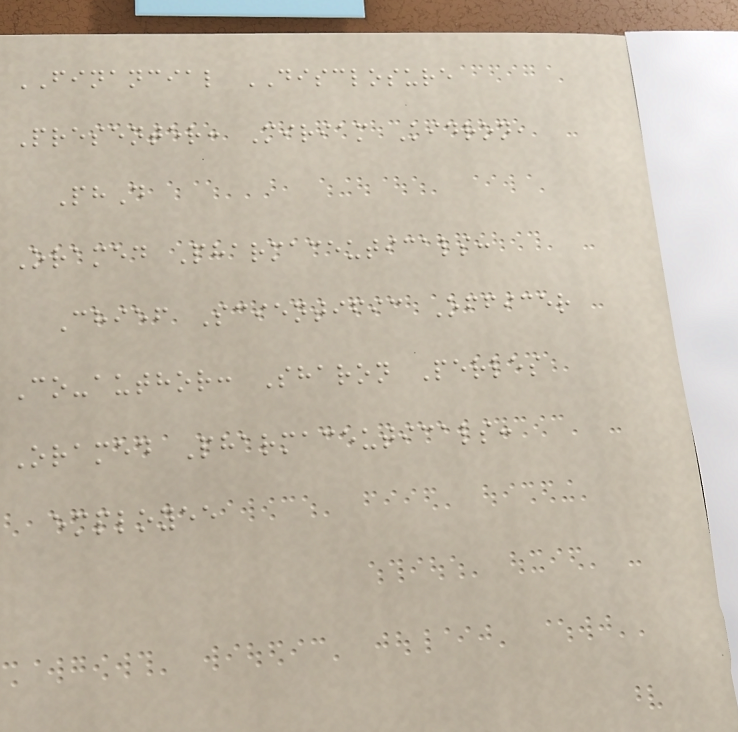FINANCIAL DISCLOSURE
Presenter: Miriam Kidron,
PhD
Oramed Pharmaceuticals:
Chief Scientific Officer
Co-author: Sharon Perles
Oramed Pharmaceuticals:
employee
